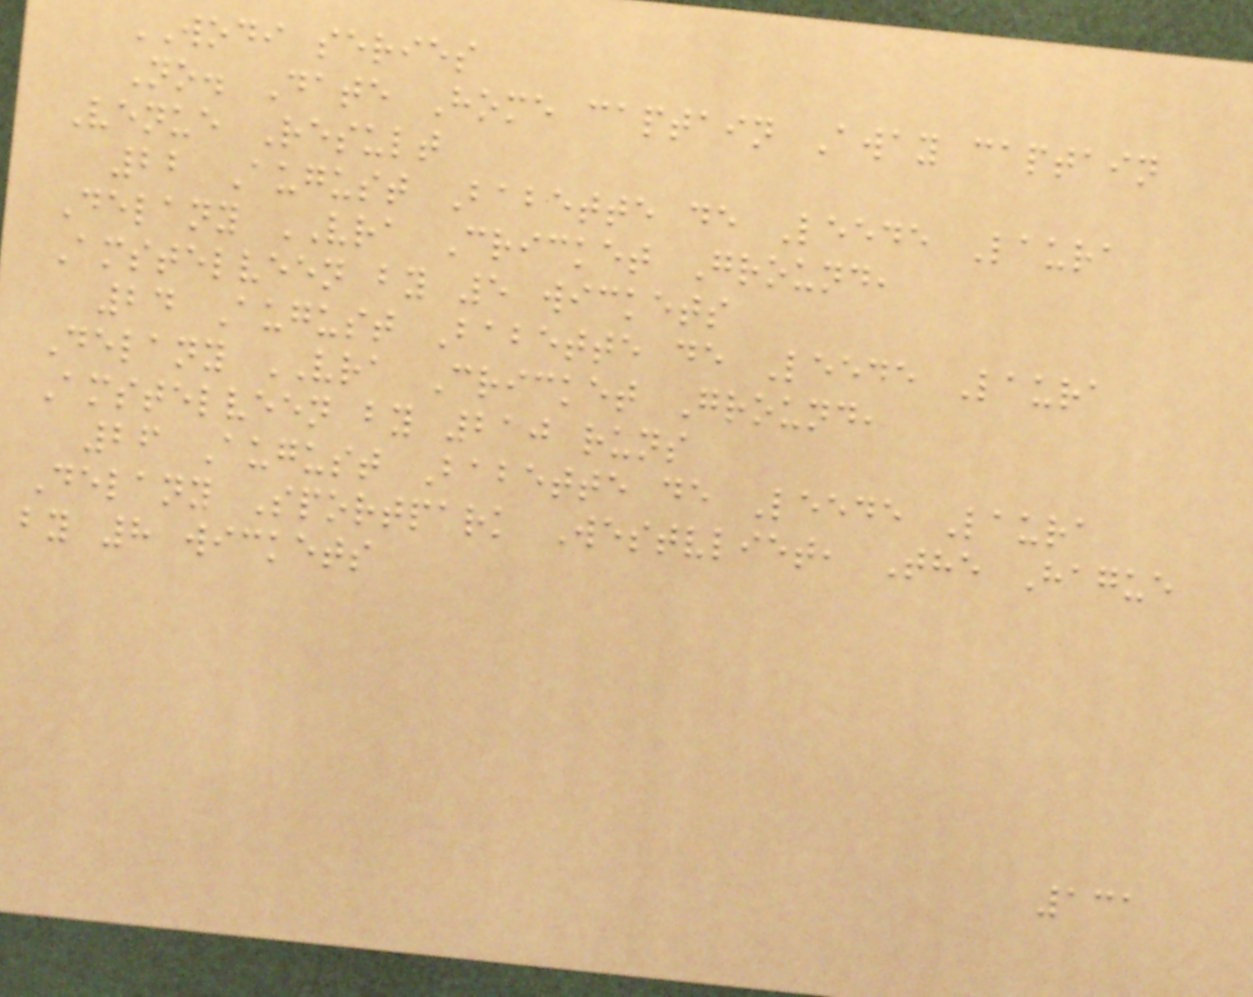WODI series
No. Date Home captain Away captain
Venue Result
22 August Babette de Leede Laura
Delany VRA Cricket Ground,
Amstelveen by 5 wickets
24 August Babette de Leede Laura
Delany VRA Cricket Ground,
Amstelveen by 210 runs
26 August Babette de Leede Laura
Delany Sportpark Westvliet, The Hague
by 8 wickets
131
